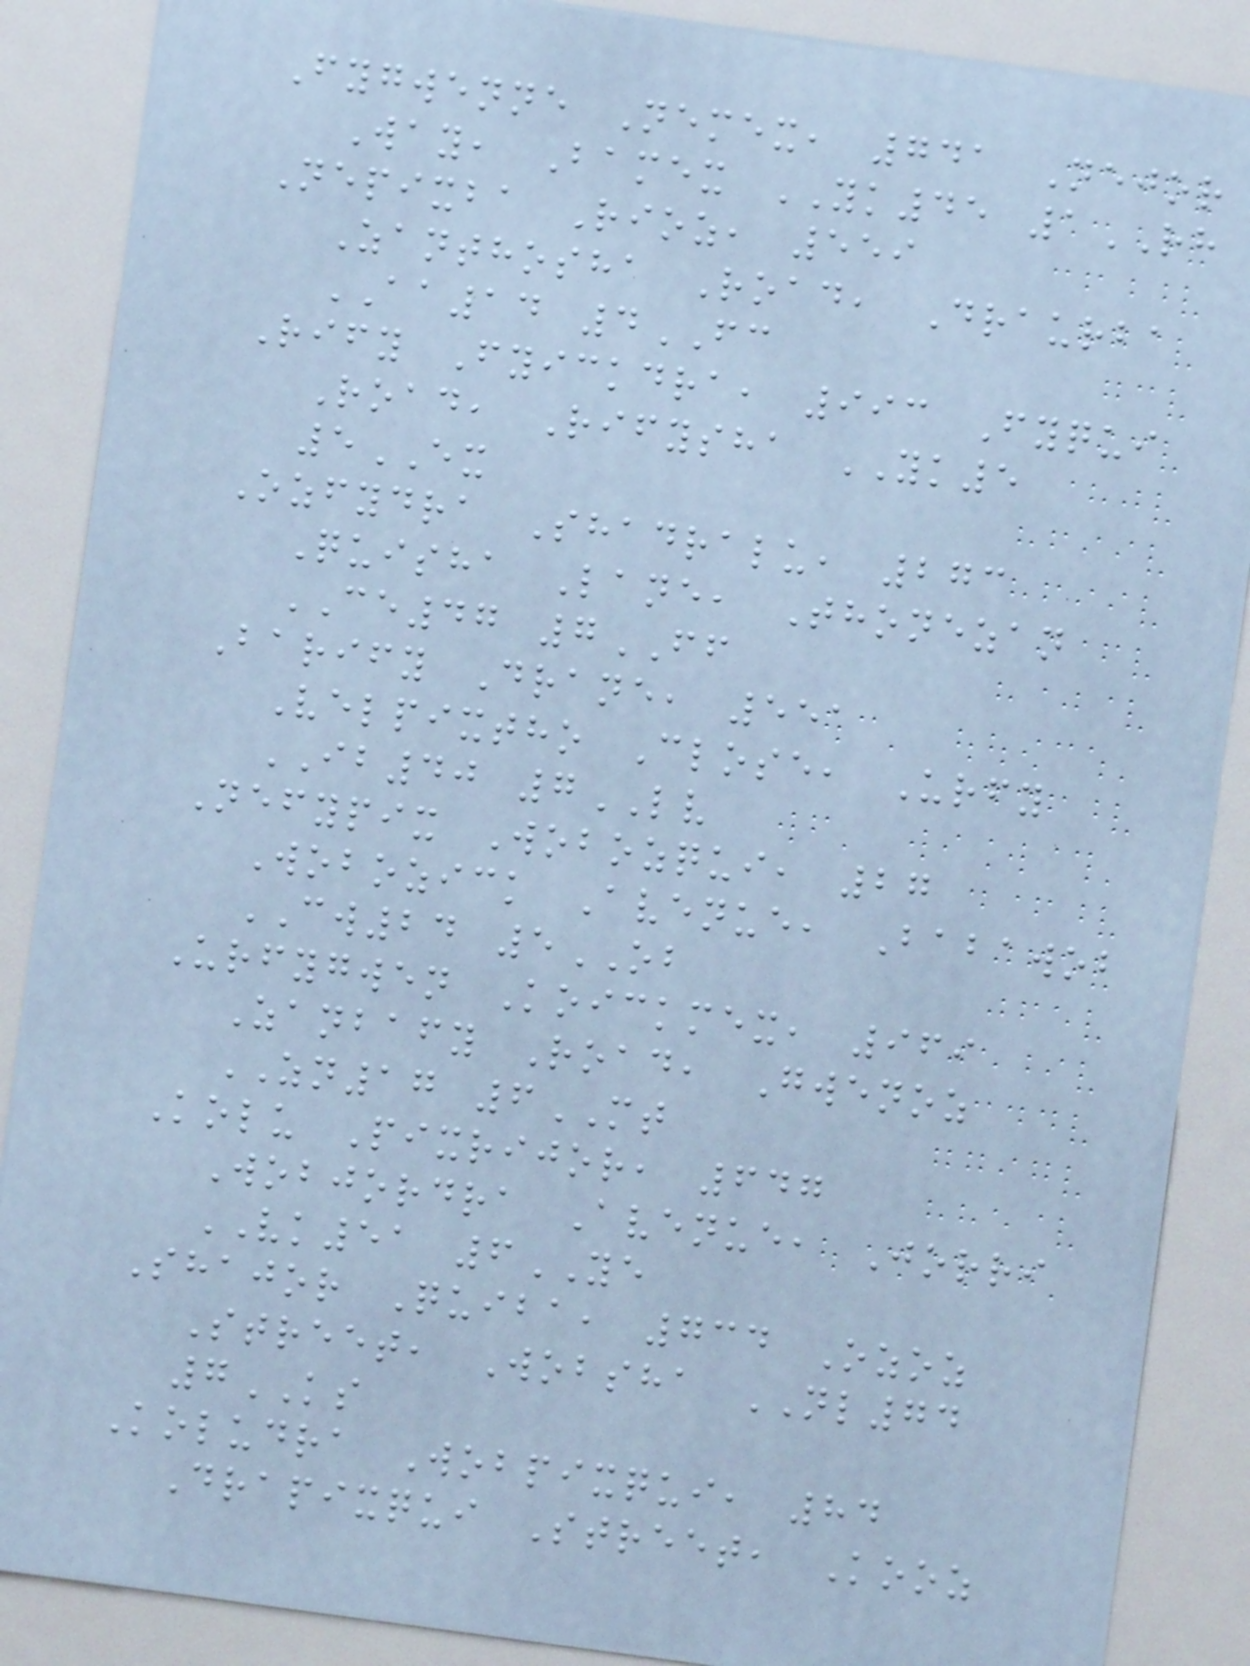Fygwenne Nemex, 741 Nejor
Way, Bamex YK45 1RH
Nepixba Rioz, 559
Zanthosha Road, Draurba
AA14 4FC
Rify Fyickdra, 993 Fyqui
Road, Rifysha YK5
5EX
Ozfydra Shadralu, 273
Quisha Lane, Thonezan
CE47 7FF
Barify Drane, 551
Velpixtho Close, Urfy
IB40 7LV
Nefypix Wobozqui, 27
Wobozick Avenue, Babawob
CW24 5OB
Urfygwen Koickmex, 969
Zanbafy Road, Gwenoz
ZN17 6MT
Kolu Pixrijor, 647
Wobjordra Avenue, Jorri
VK51 6YE
Shajor Quiba, 734 Ozoz
Street, Wobsha NL74
7KS
Koludra Wobpixqui, 84
Drapixqui Street, Kooz
